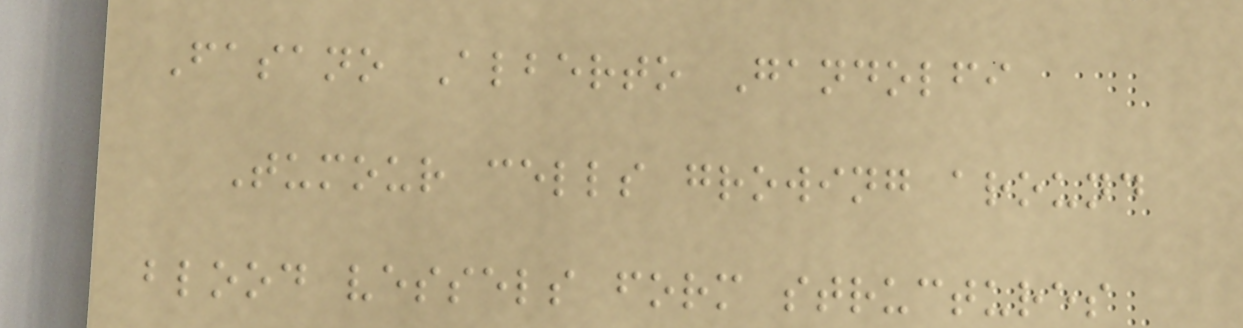Fasano Alberto Gandolfi
Tumour cells growing around
blood vessels form structures
